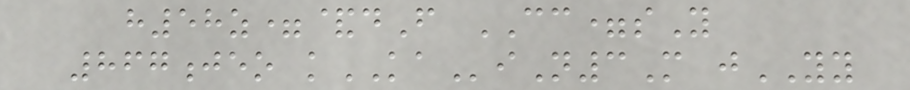h58z=&dF CC=sY
867jeo kKAiN3M jYY
